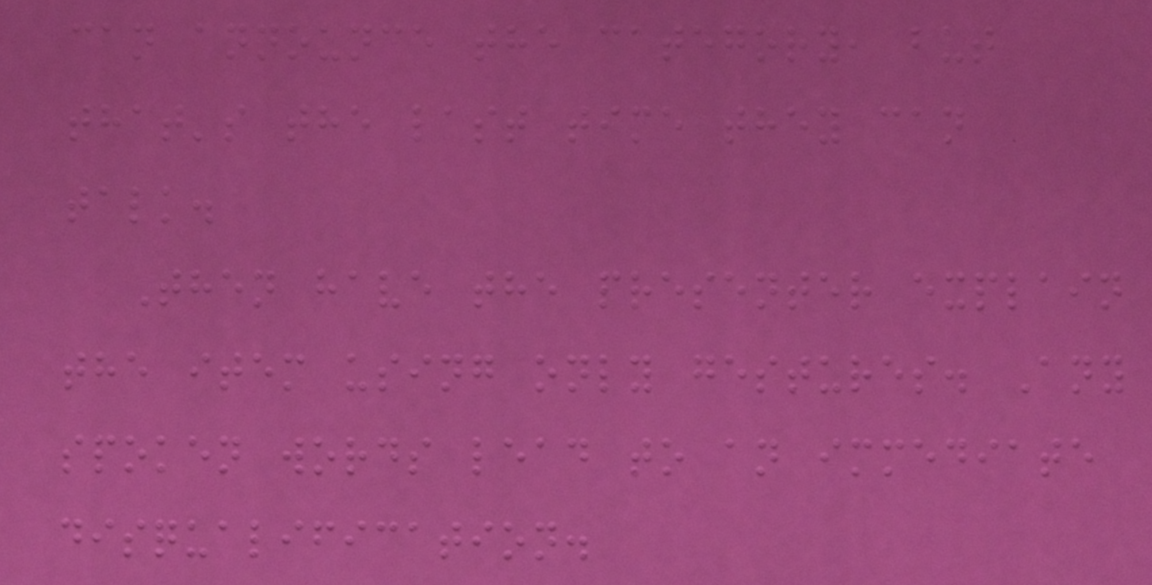can announce the category, but
that's the last time they can
talk.
Then have the presenter explain
the item using only gestures. Any
spoken words lead to an immediate
disqualification.
